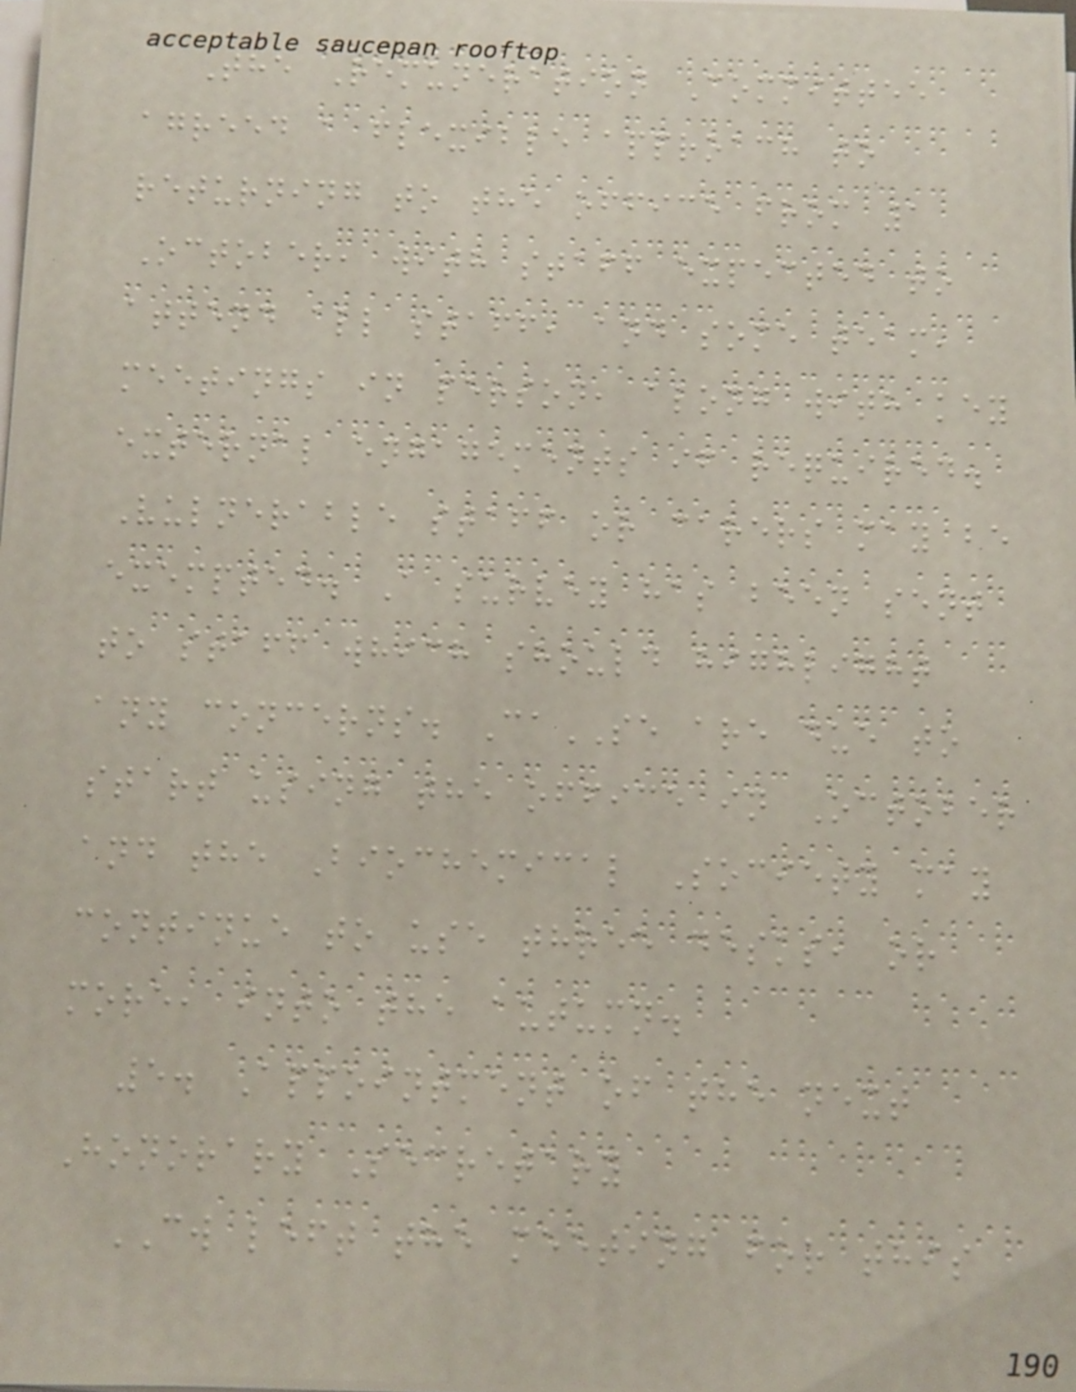The Remuneration Committee
agreed a flexible approach to
returning to the office from 1
October, with staff expected to
attend all staff, and some team,
meetings in person, along with key
external engagements if required.
Vulnerable staff or carers may be
exempted. A survey has been sent
to staff which should highlight
any concerns. CaSE are due to
start using the office in October
and the Biochemical Society may
continue to use three desks, or
more, into the autumn.
5. Appointment of the next
Honorary Secretary
CW left the meeting for this
